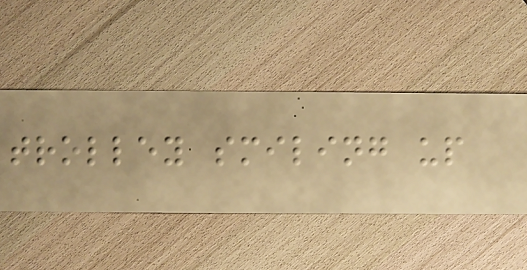trolley smiling up
